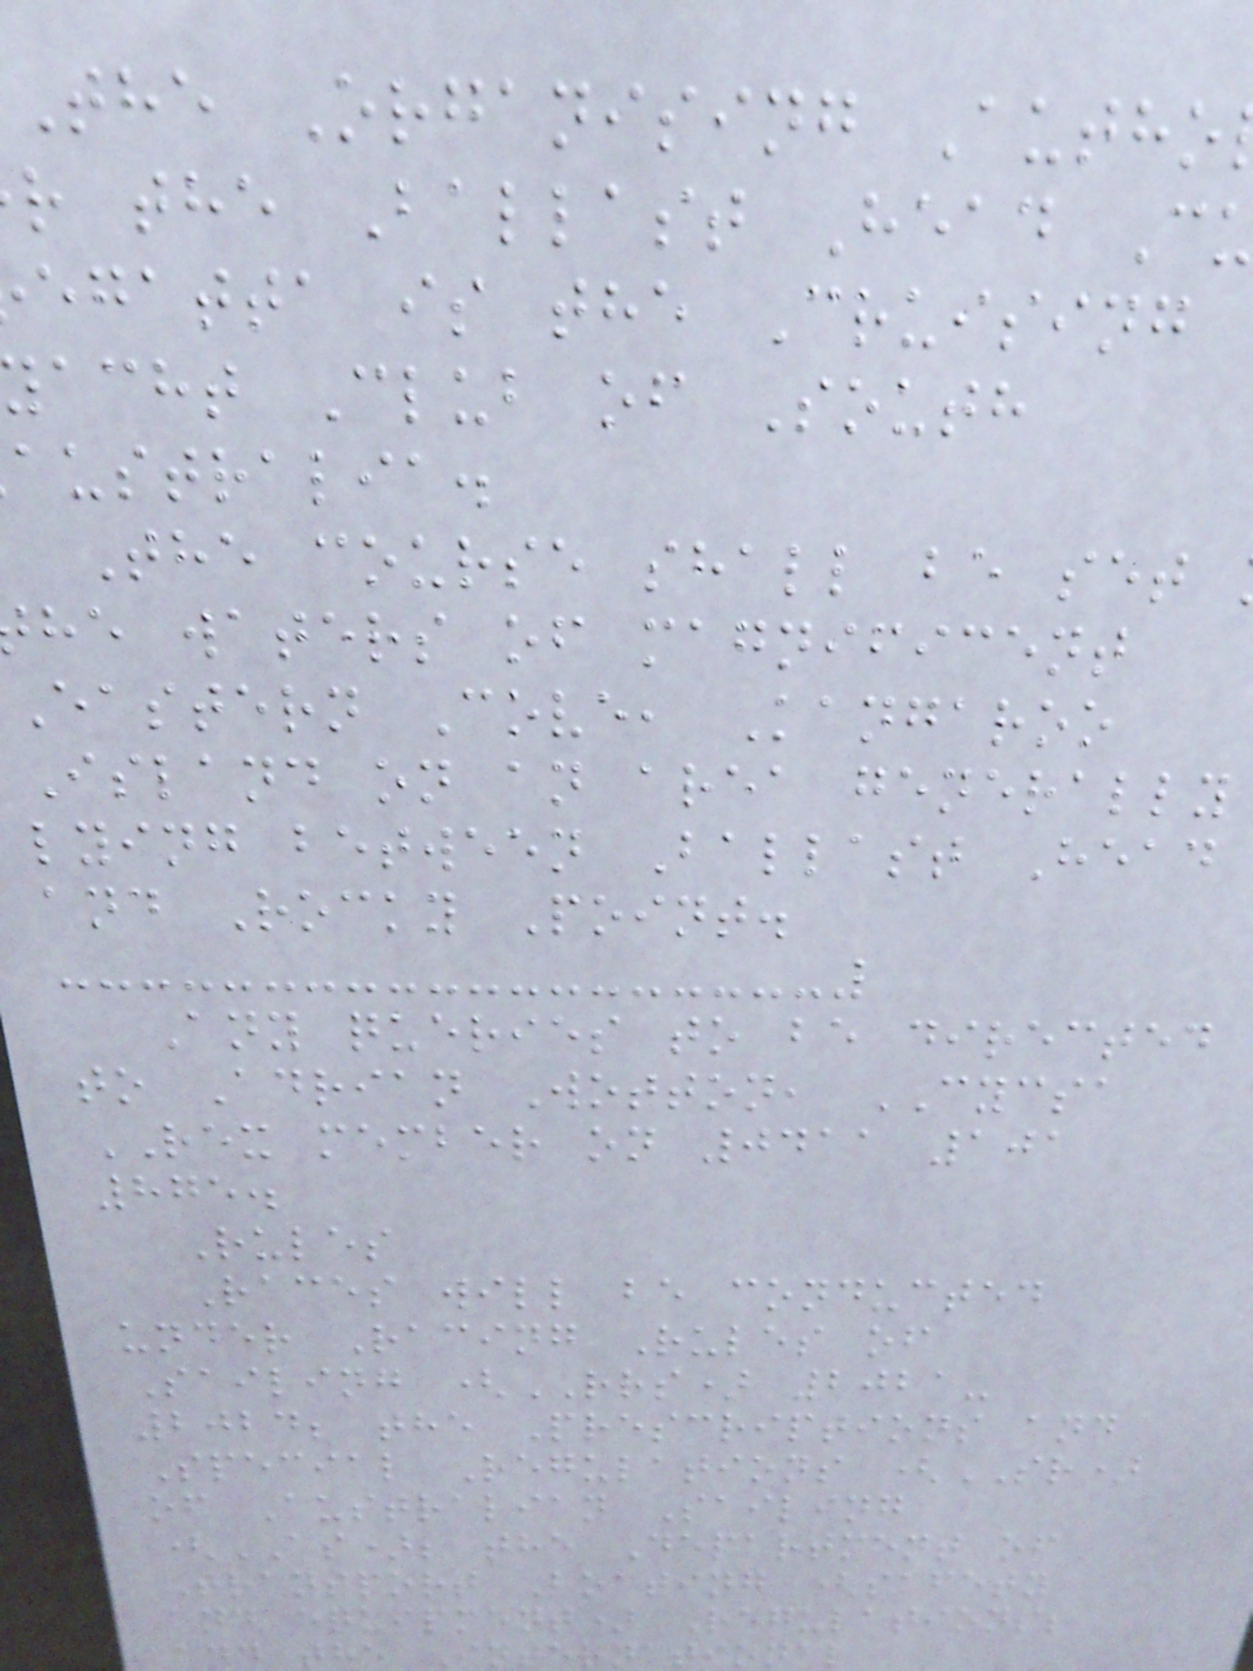The Organising Autho
r the Ballast Head C
egatta is the Cruising
acht Club of South
australia.
The course shall be set
he waters of magnificent
Eastern Cove, Kangaroo
Island on an area generally
lying between Ballast Head
and Rocky Point.
Any queries to be directed
to Adrian Wotton, CYCSA
REX member on 0411 101
875.
Rules
Races will be conducted
under Racing Rules of
Sailing (RRS) 2021-
2024; the Prescriptions and
Special Regulations (SR)
of Australian Sailing
(AS); the Department of
Transport Boating (safety
and equipment) Regulations;
and the International
